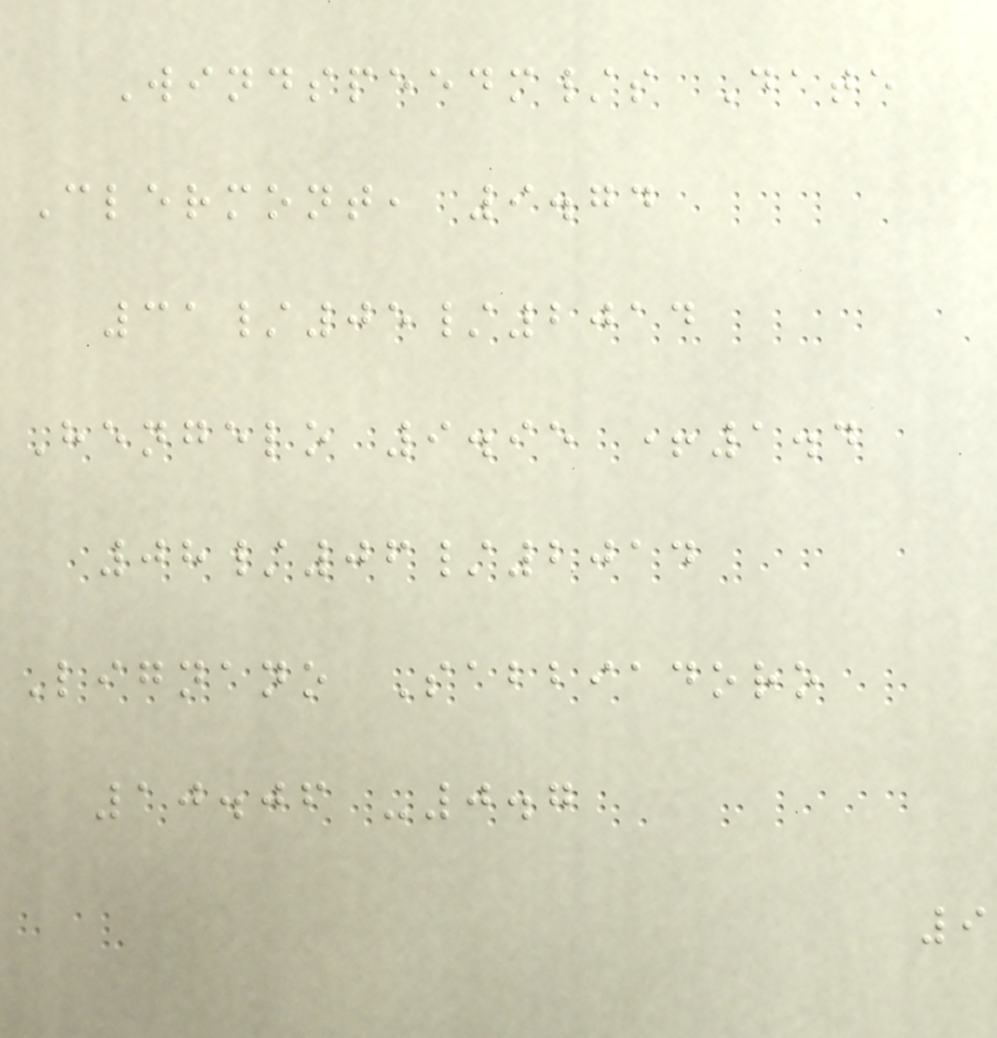Windspeedm/s Date
Clermont, 9.74
31/05/2014
Hengelo 9.95 +1.4
08/06/2014
Lignano Sabbiadoro
10.06 -0.7
9
